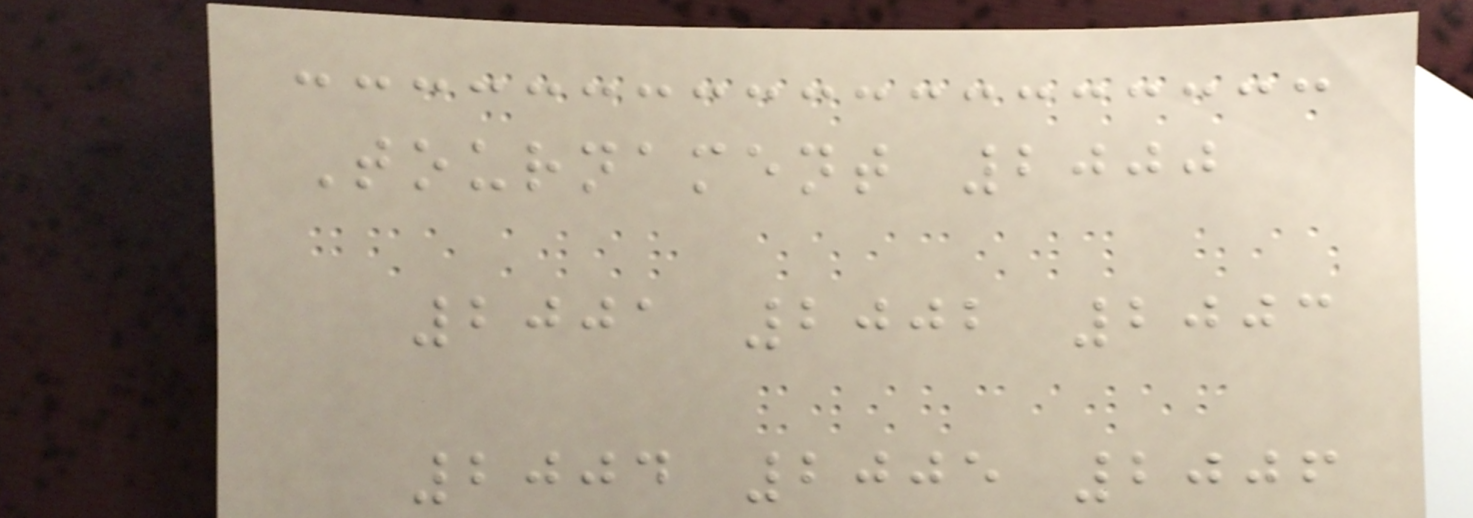Tournament 2000
2001 2002 2003
2004 2005 2006
